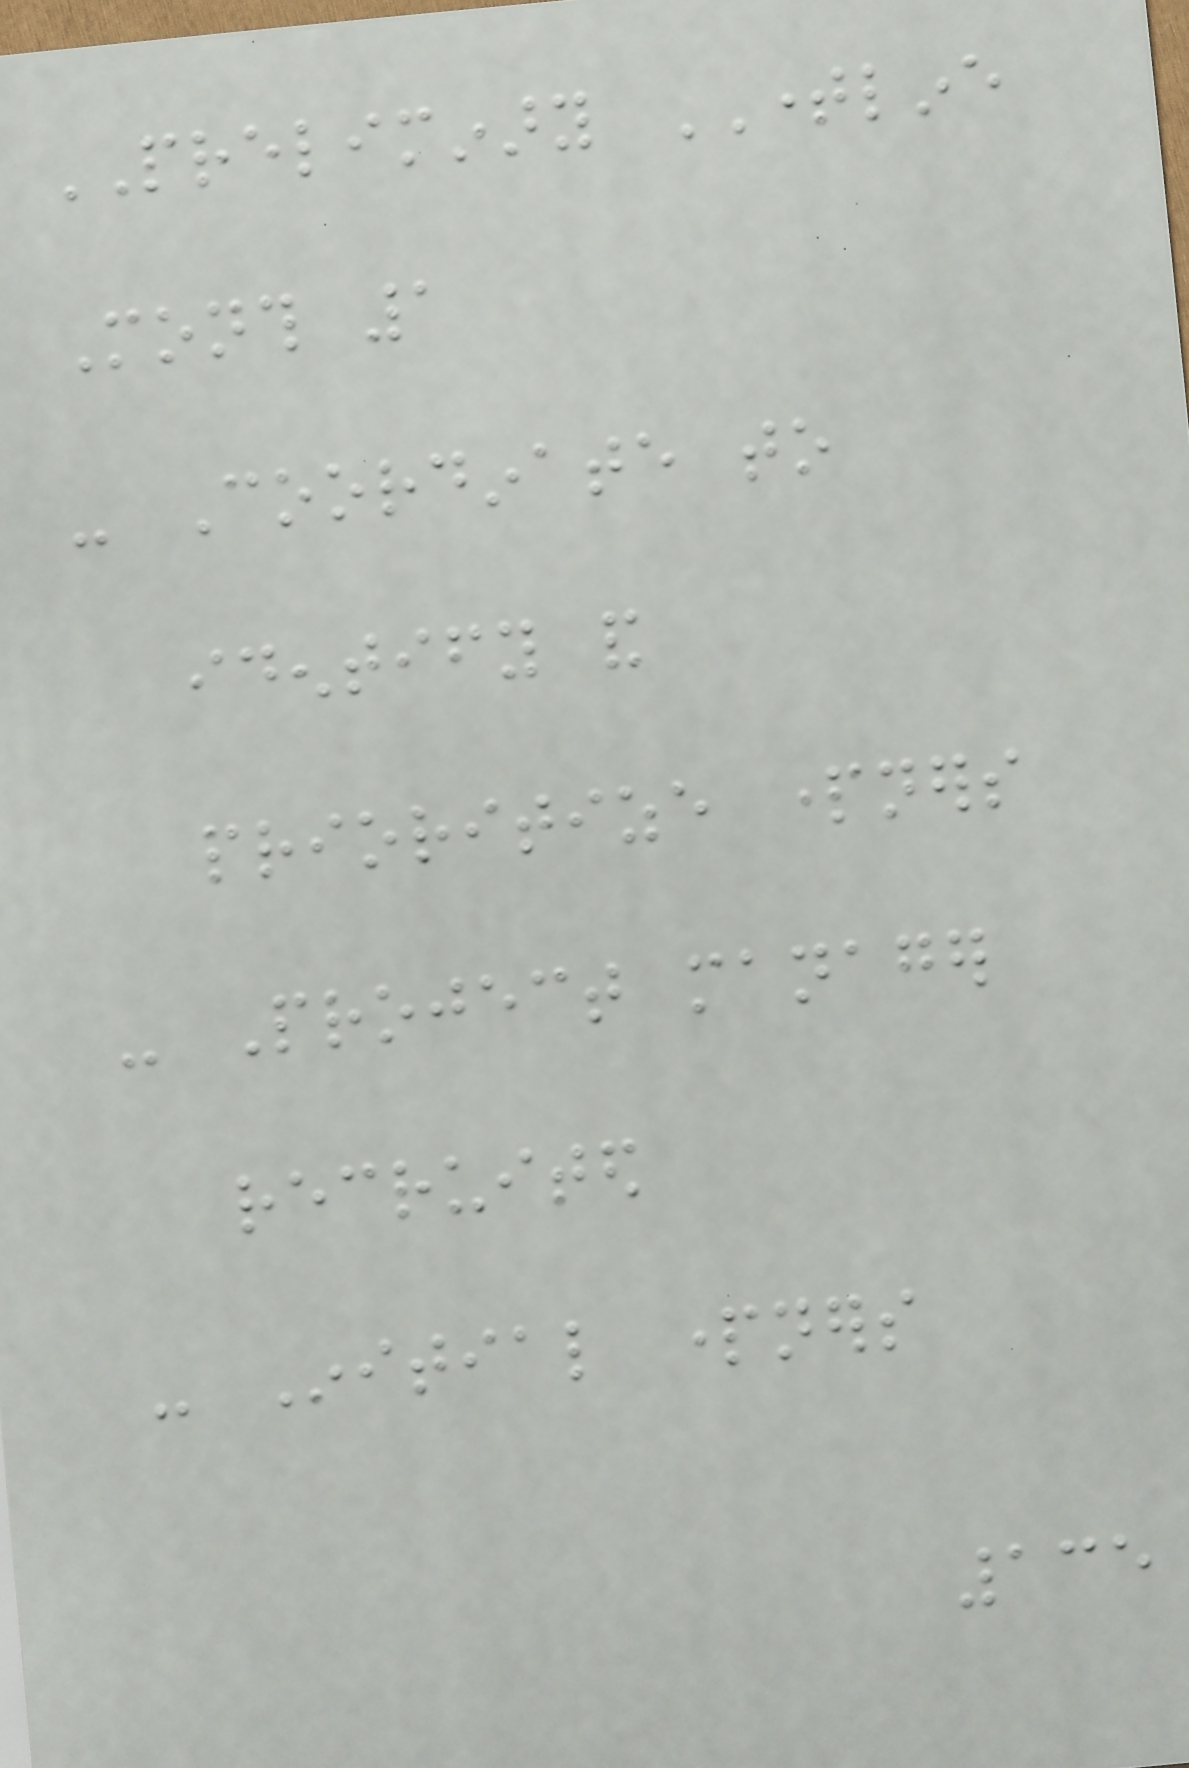PRELIMINARY TIMELINE
Month 1
- Coordinate to
identify and
prioritize partners
- Project manager
recruited
- Initial partners
135
